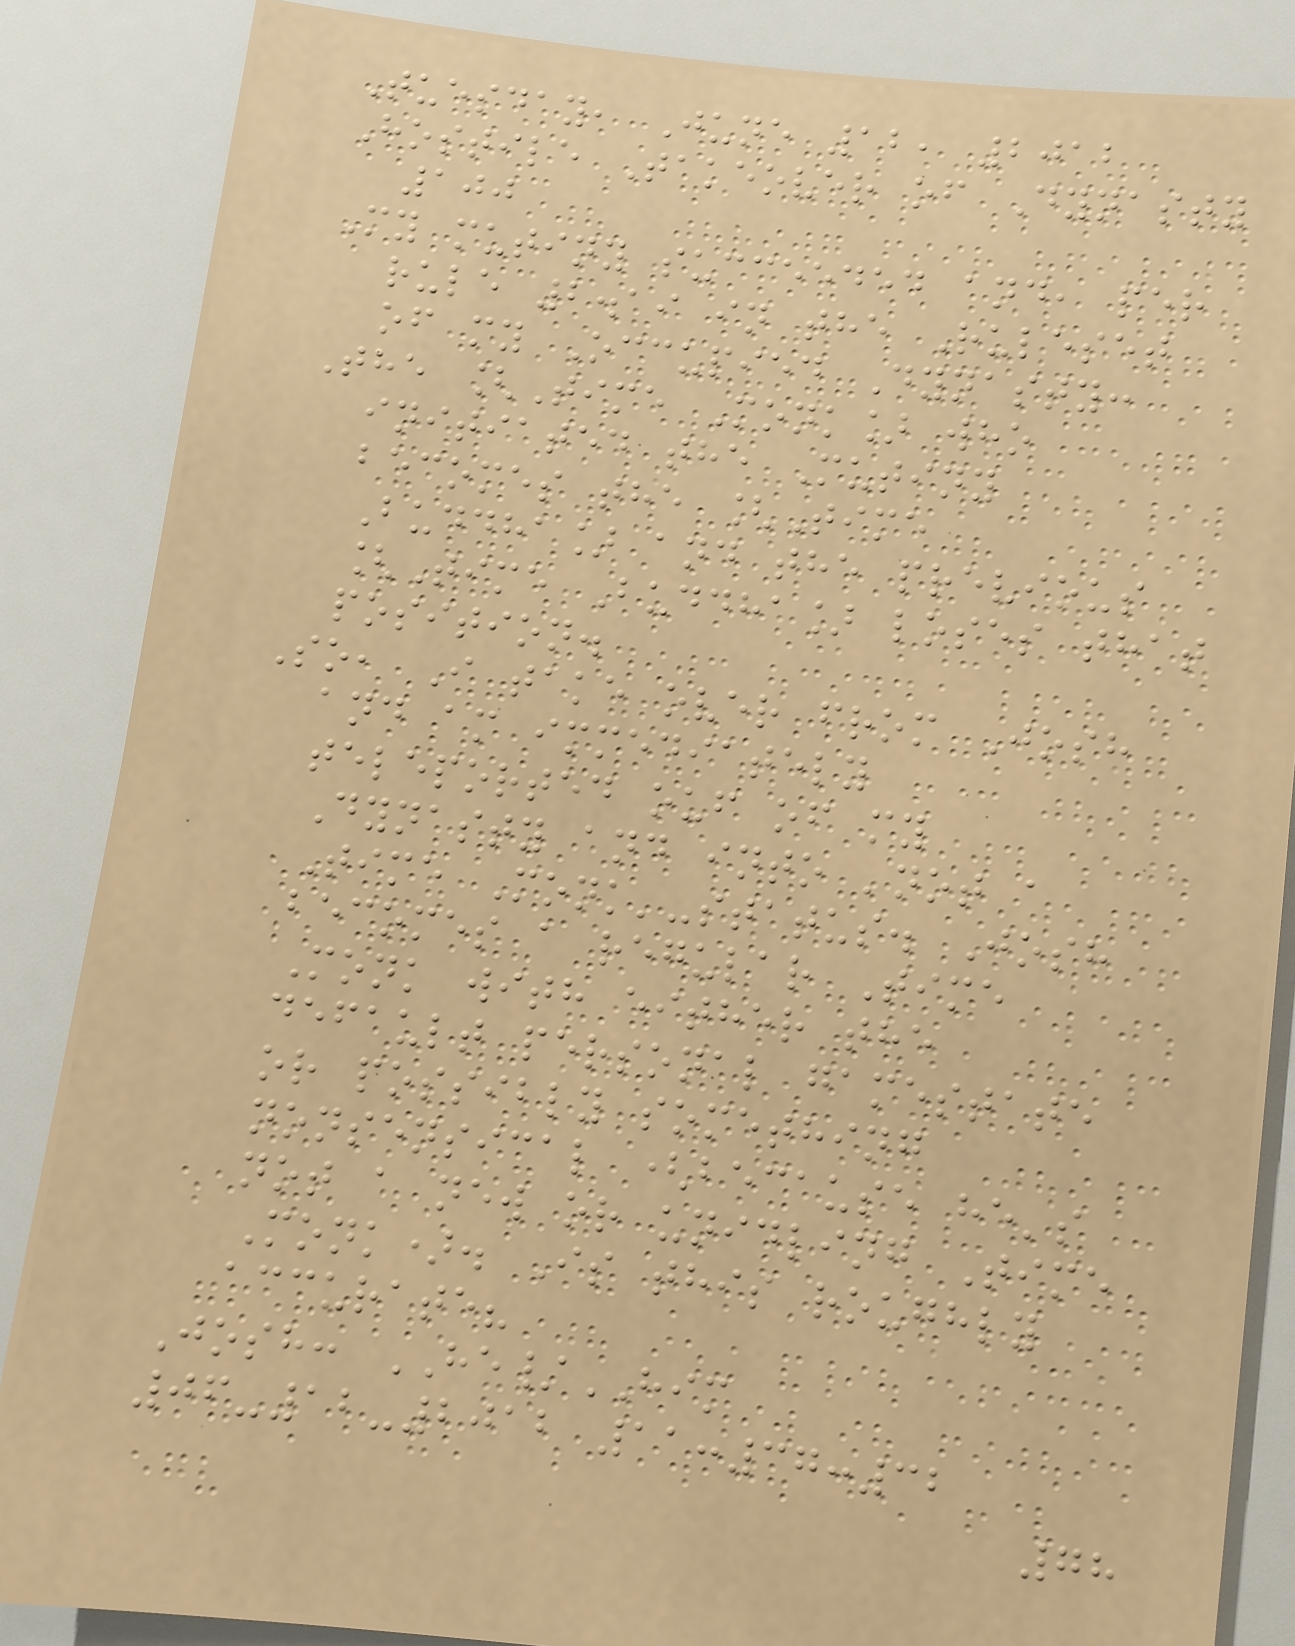Tuesday, June 12, 2012
Hostile Takeover of Dynasty
100
My mutiny succeeded and, per
rule 2.19 in the Ruleset
of my Occupied Dynasty:
The [Time Monk] who
initiated the Mutiny
becomes the [Time
Buddha] and the previous
[Time Buddha] loses that
position.
So, I take over from Josh
and am immediately
teleported ouf of my
Dynasty and into 'not a
Time Monk'-status. Josh
becomes a regular Time
Monk with either the
default personal gamestate
or possibly something
nonsensical (because he's
not a new or unidling Time
Monk). Is this roughly
accurate?
Josh: HE/HIM
06-12-2012 11:37:32
78
